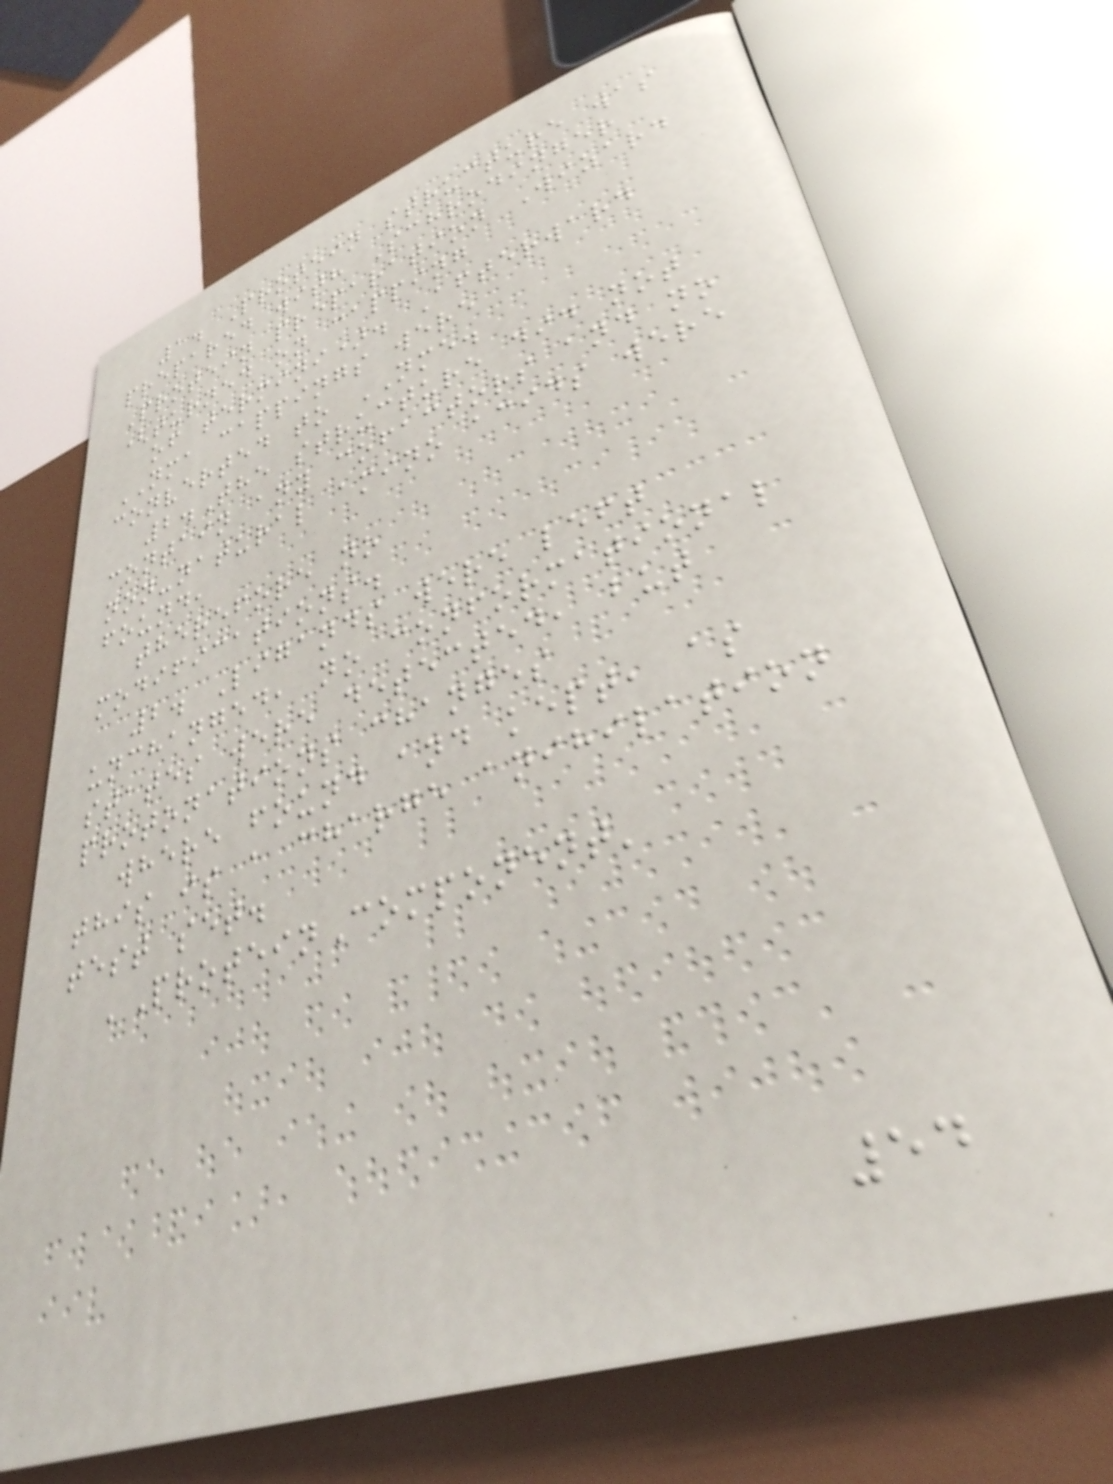1. Protein structure was
prepared with Schrodinger
Protein preparation Wizard
(turned on capping
of termini). Afterward
NMA cappings were
converted to NME.
2.The structure did not
contain any cofactors and no
non-natural amino acids were
found,
therefore no
modifications.
2. Ligands were left
unchanged, no conformational
states were detected, but
protonations changes
where found and kept, as
this is a charge anihilation
test set.
'ProteinComponent'
54
